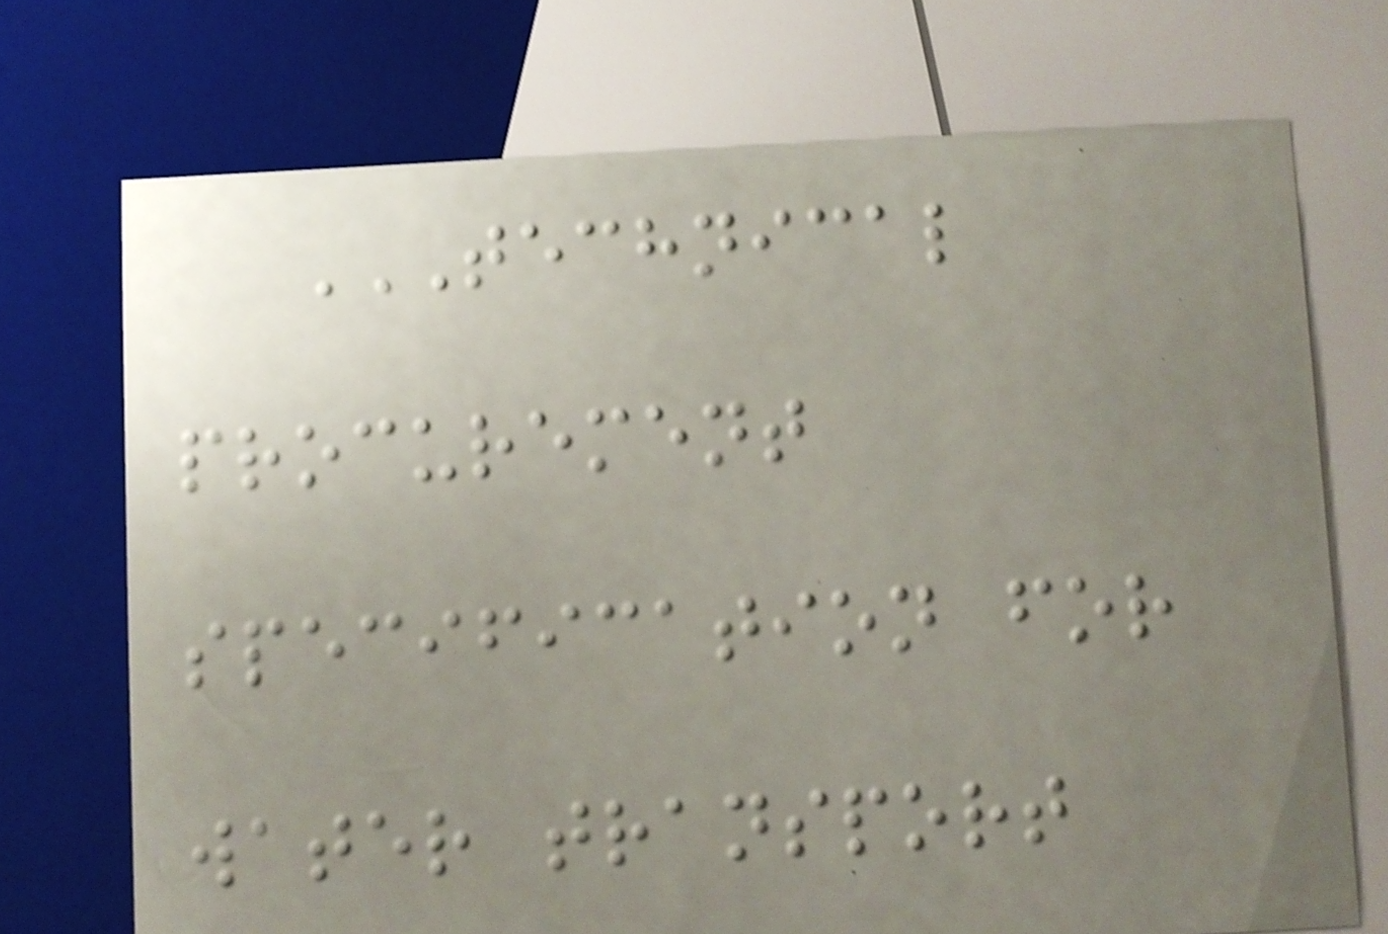TECHNICAL
PROCUREMENT
SPECIFICATION FOR
WATER TRANSPORT
